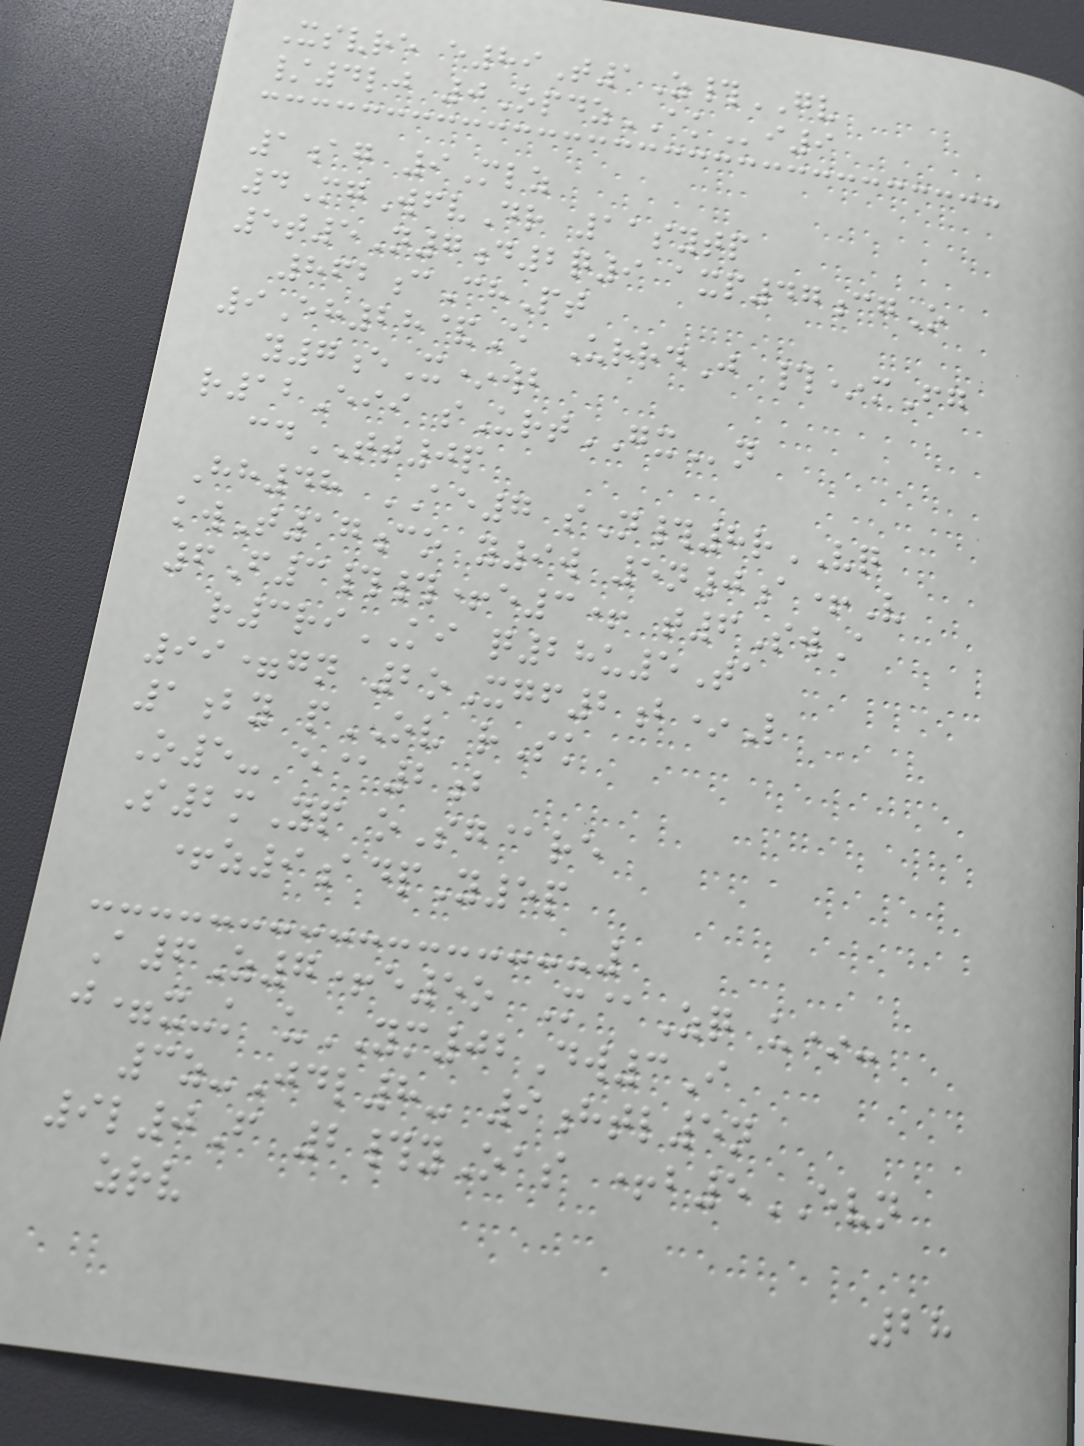Xsvre e89T1Z#GV
/4lj 0OpdzAKi9
1ag 9Mlz
4MgWfvDr 11sytp
5t5N7d2q9 axp47cgO
862cChPt
9Eh28&E UrrdJ #*mFg
y7eX*wb
r12Eii sUrtGXn
cdTT0p
Hh48 AE7 sN#8rVQ
kwT17co y9w 5n0a+V
6F3##+e3+ t6SwA
r3riKI q28u5Ta
99=gn 2oXgf2b*L
1by pOV rSk
O5- e@2b
S2mYp oSg@re
+z9adpY5p
A6Z7+e5o M@Zq u*-
j=x-k uYM02Dw3I
3z-Jdl8- 9htl5n
9l0F 2#yOas +b5EVN
zrv
28
